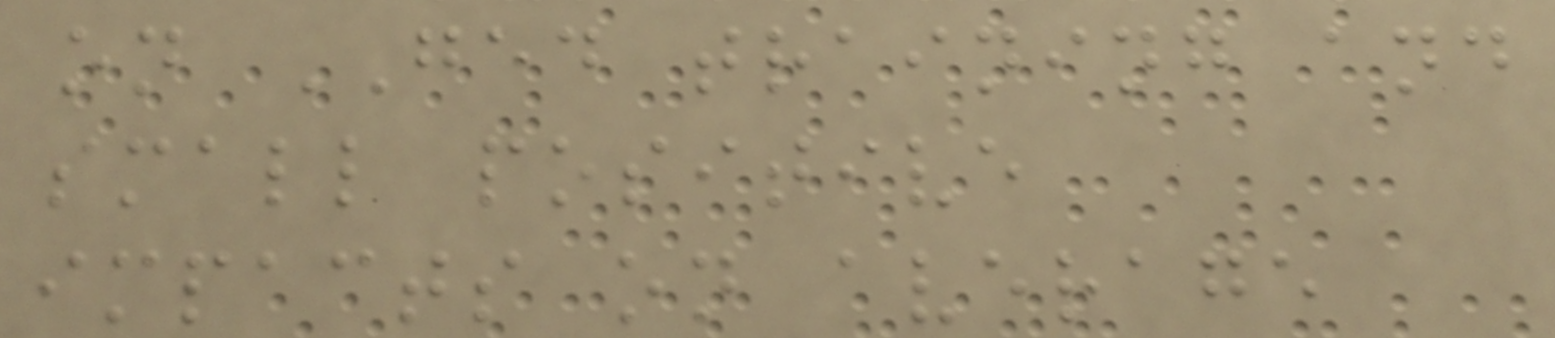on GED training and
small positive
impacts on average
